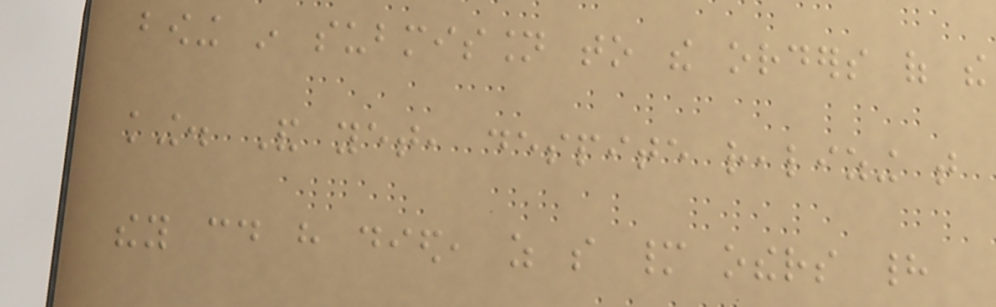bowing in submission to the orders of the
king. And yet, despite realizing that
they could have died, as so many others had
